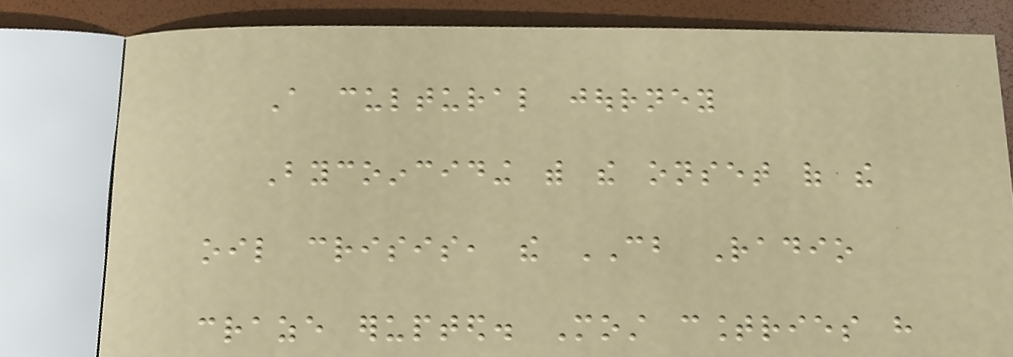A cultural journey
Bycoinciding with the onset of the
oil crisis, the CB Radio
craze erupted. Most countries have
